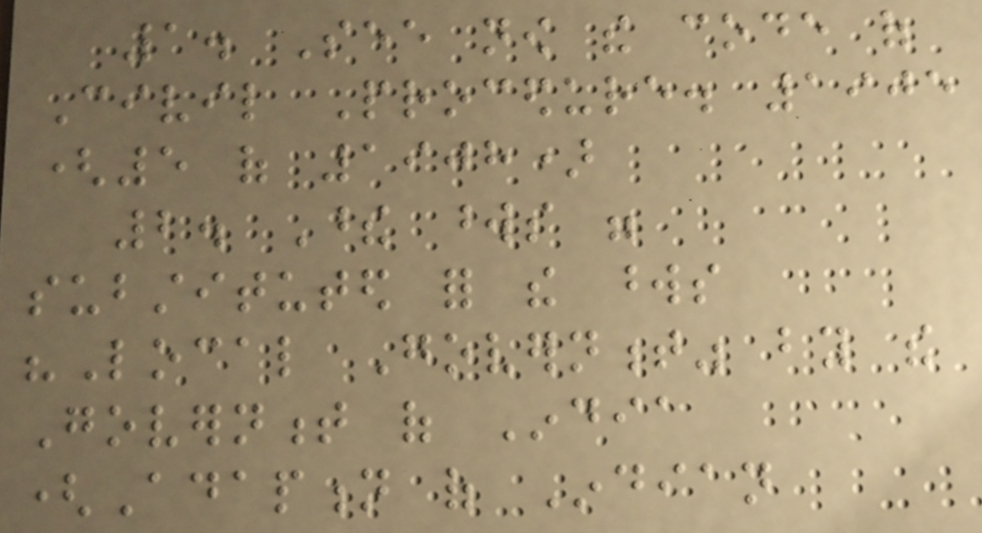1. See now the code of
Civil Procedure. 1905
(5 of 1908)
2. These words were
substituted for the words
"Local Government" by the
Government of India
(Adaption of Indian
